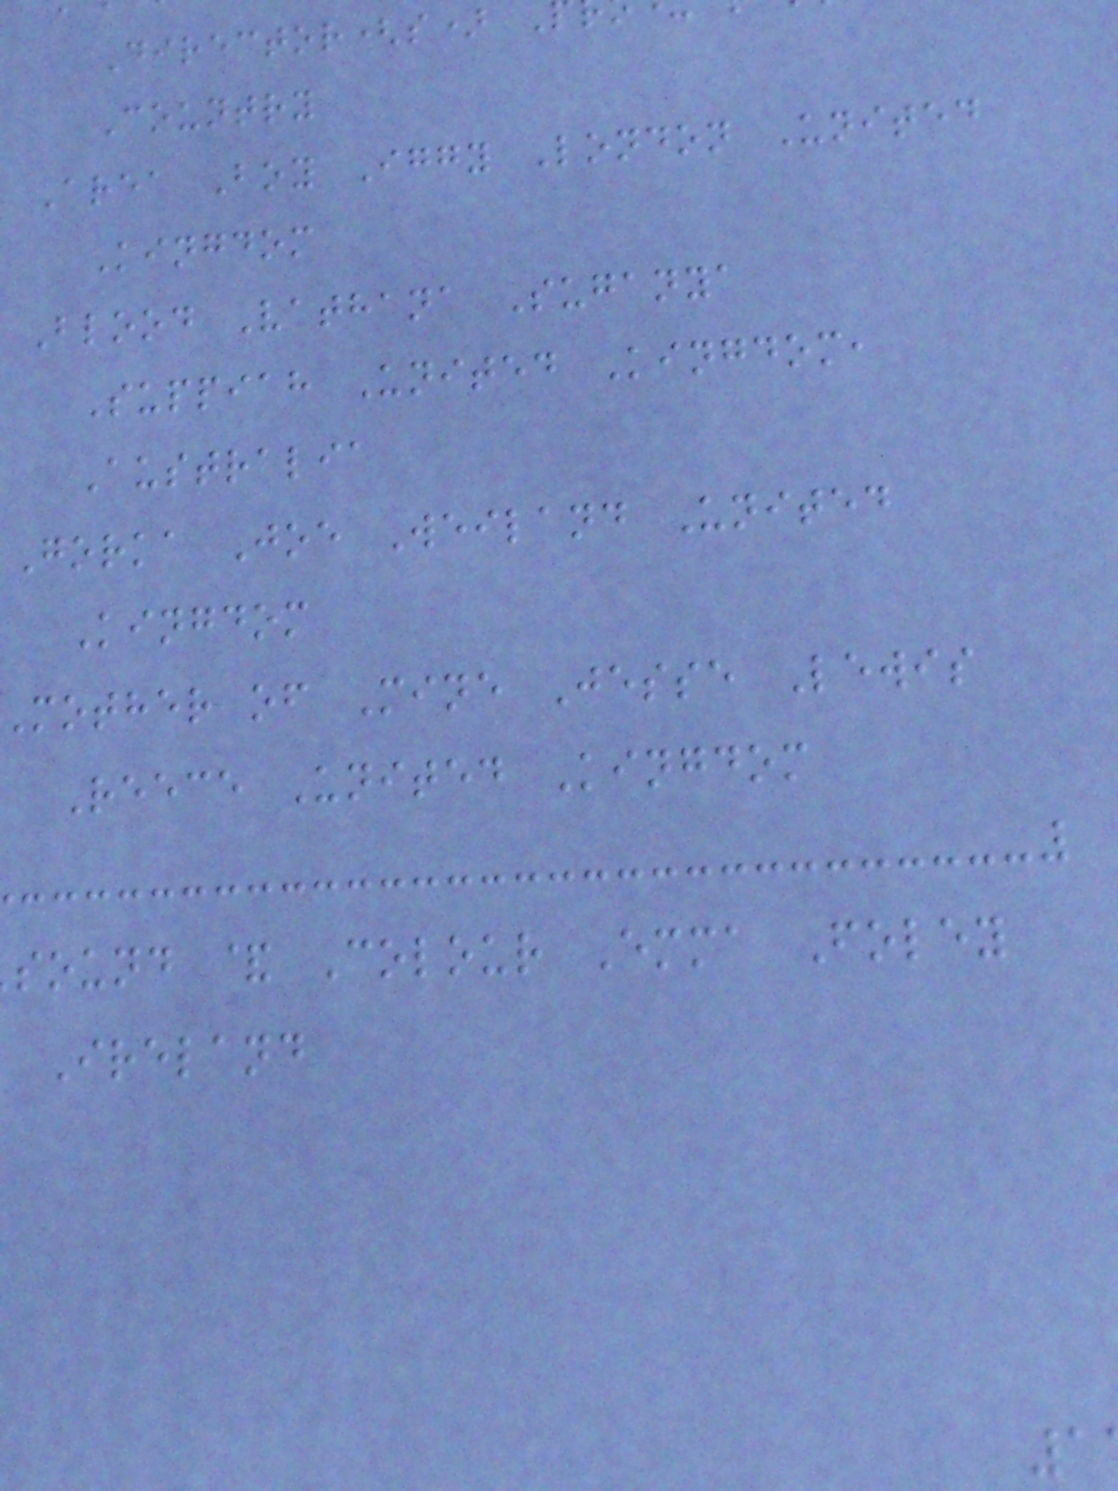Director(s)
Country
Area Boy Iggy London United
Kingdom
Blood Vathana Suganya
Suppiah United Kingdom,
Australia
Gorka Joe Weiland United
Kingdom
Mother of Mine Jesse Lewis
Reece United Kingdom
sound & Colour Emma Foley
Ireland
